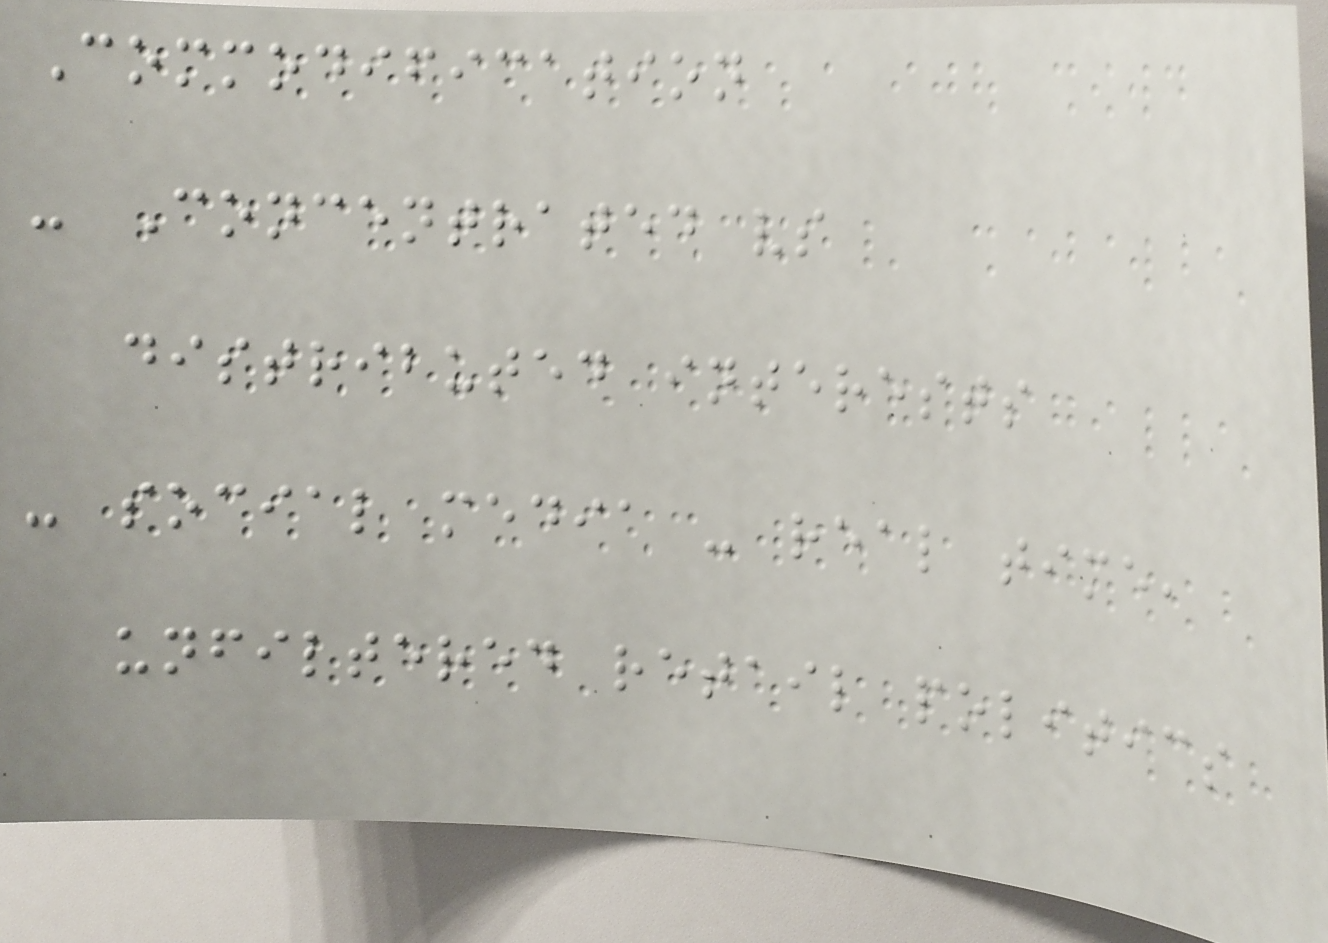Commodification
- Concentrated vs
distributed interests
- social media - real time,
unfiltered retail politics
